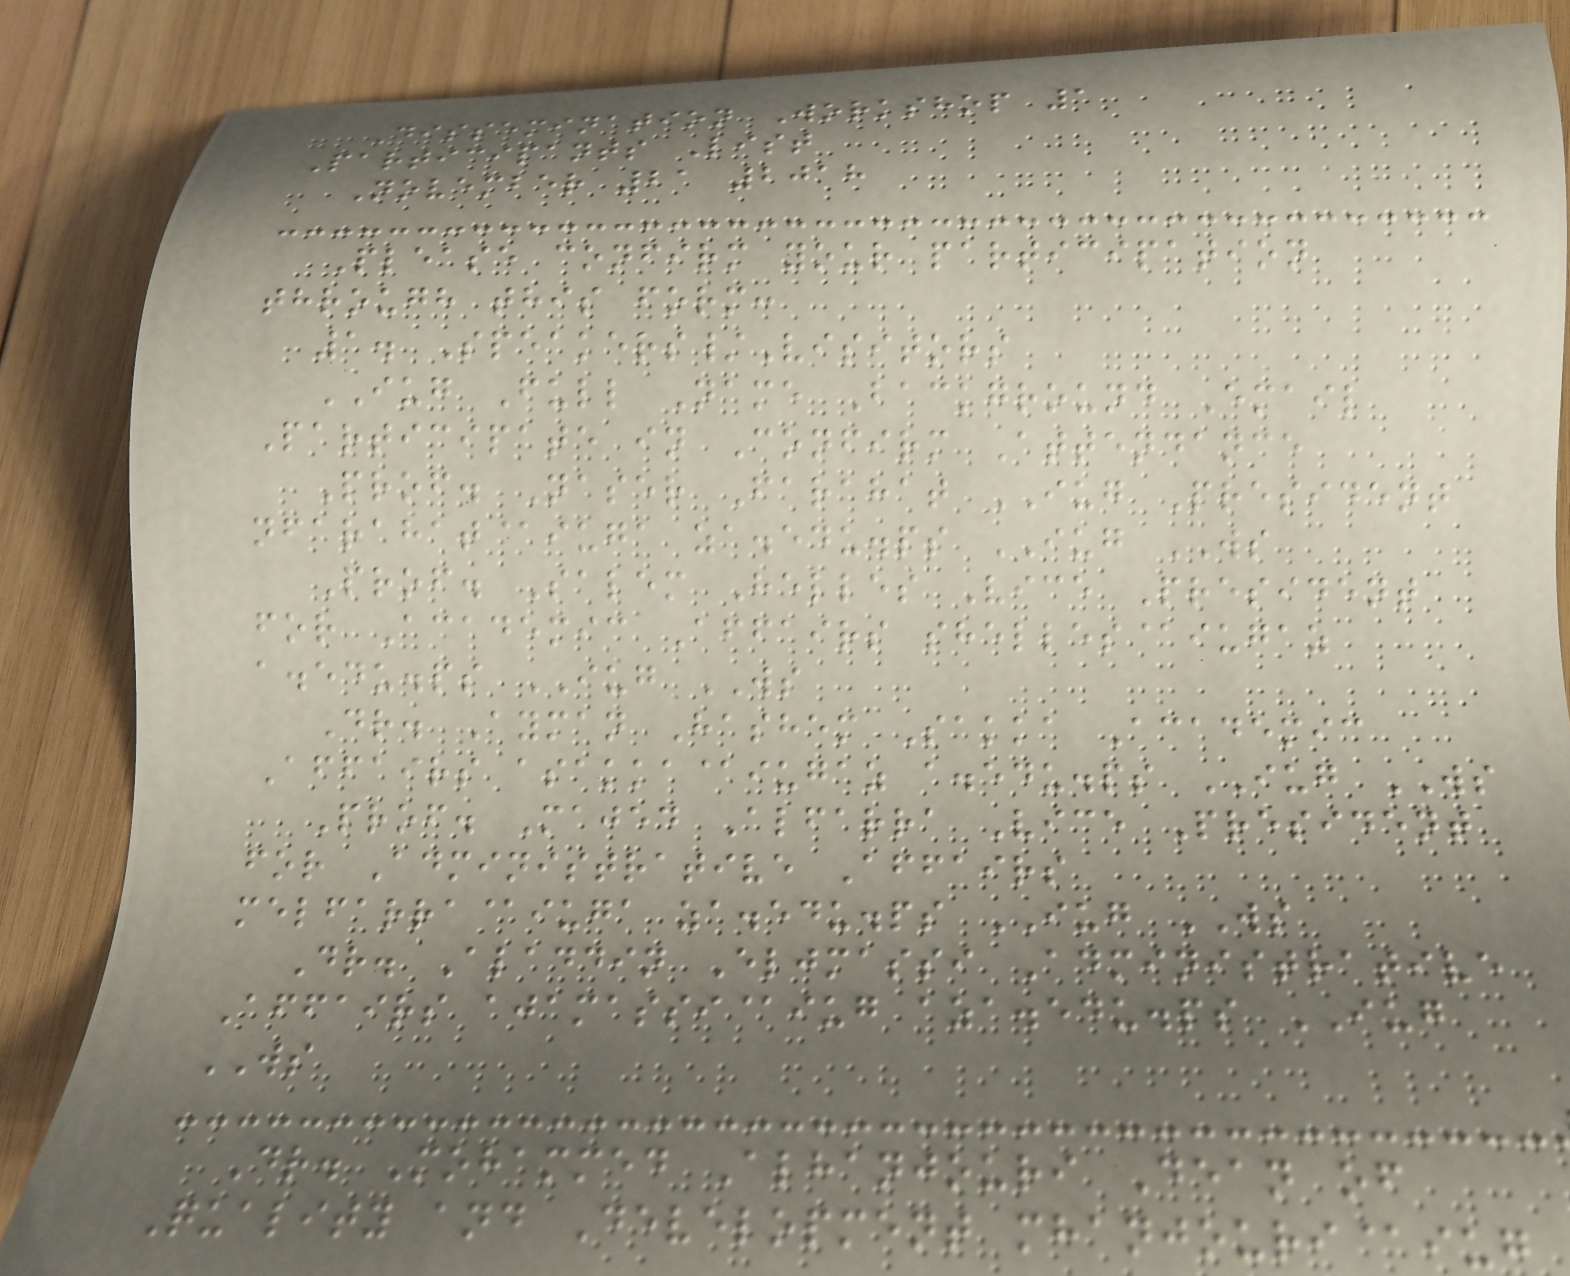Dissemination Workshop 1
Participants List
November 21 2018
Please confirm your participation
through this form:
1. Speakers/Visitors
IUG Full Name Background Email
Participate in Confirm Attendance
Prof. Naser Farahat IUG President
nfarahat@iuga za.edu.ps IUG WS
Prof. Salem Helles Vice President
for Academic Affairs shelles@iugaz
a.edu.ps IUG WS
Dr. Ayman Hashem Sakka Academic
Affairs asakka@iugaz a.edu.ps IUG WS
Prof. Majed Alfarra Vice President
for Administrative Affairs
melfarra@iuga za.edu.ps IUG WS
Dr. Aladdin Eljmassi Administrative
Affairs ajamassi@iug aza.edu.ps IUG
WS
Dr. Mohammed Alhanjouri Dean of
Quality and Development mhanjouri@iug
